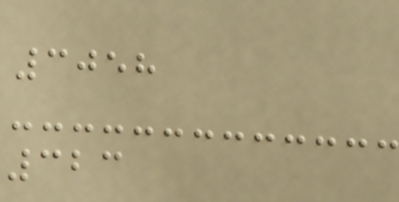3058
323
